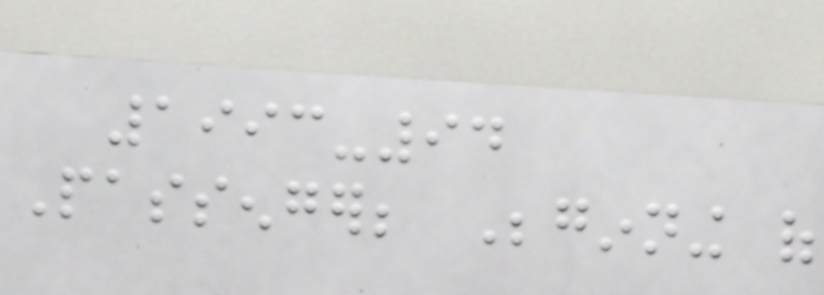1993-94
Passenger; Beginning of
